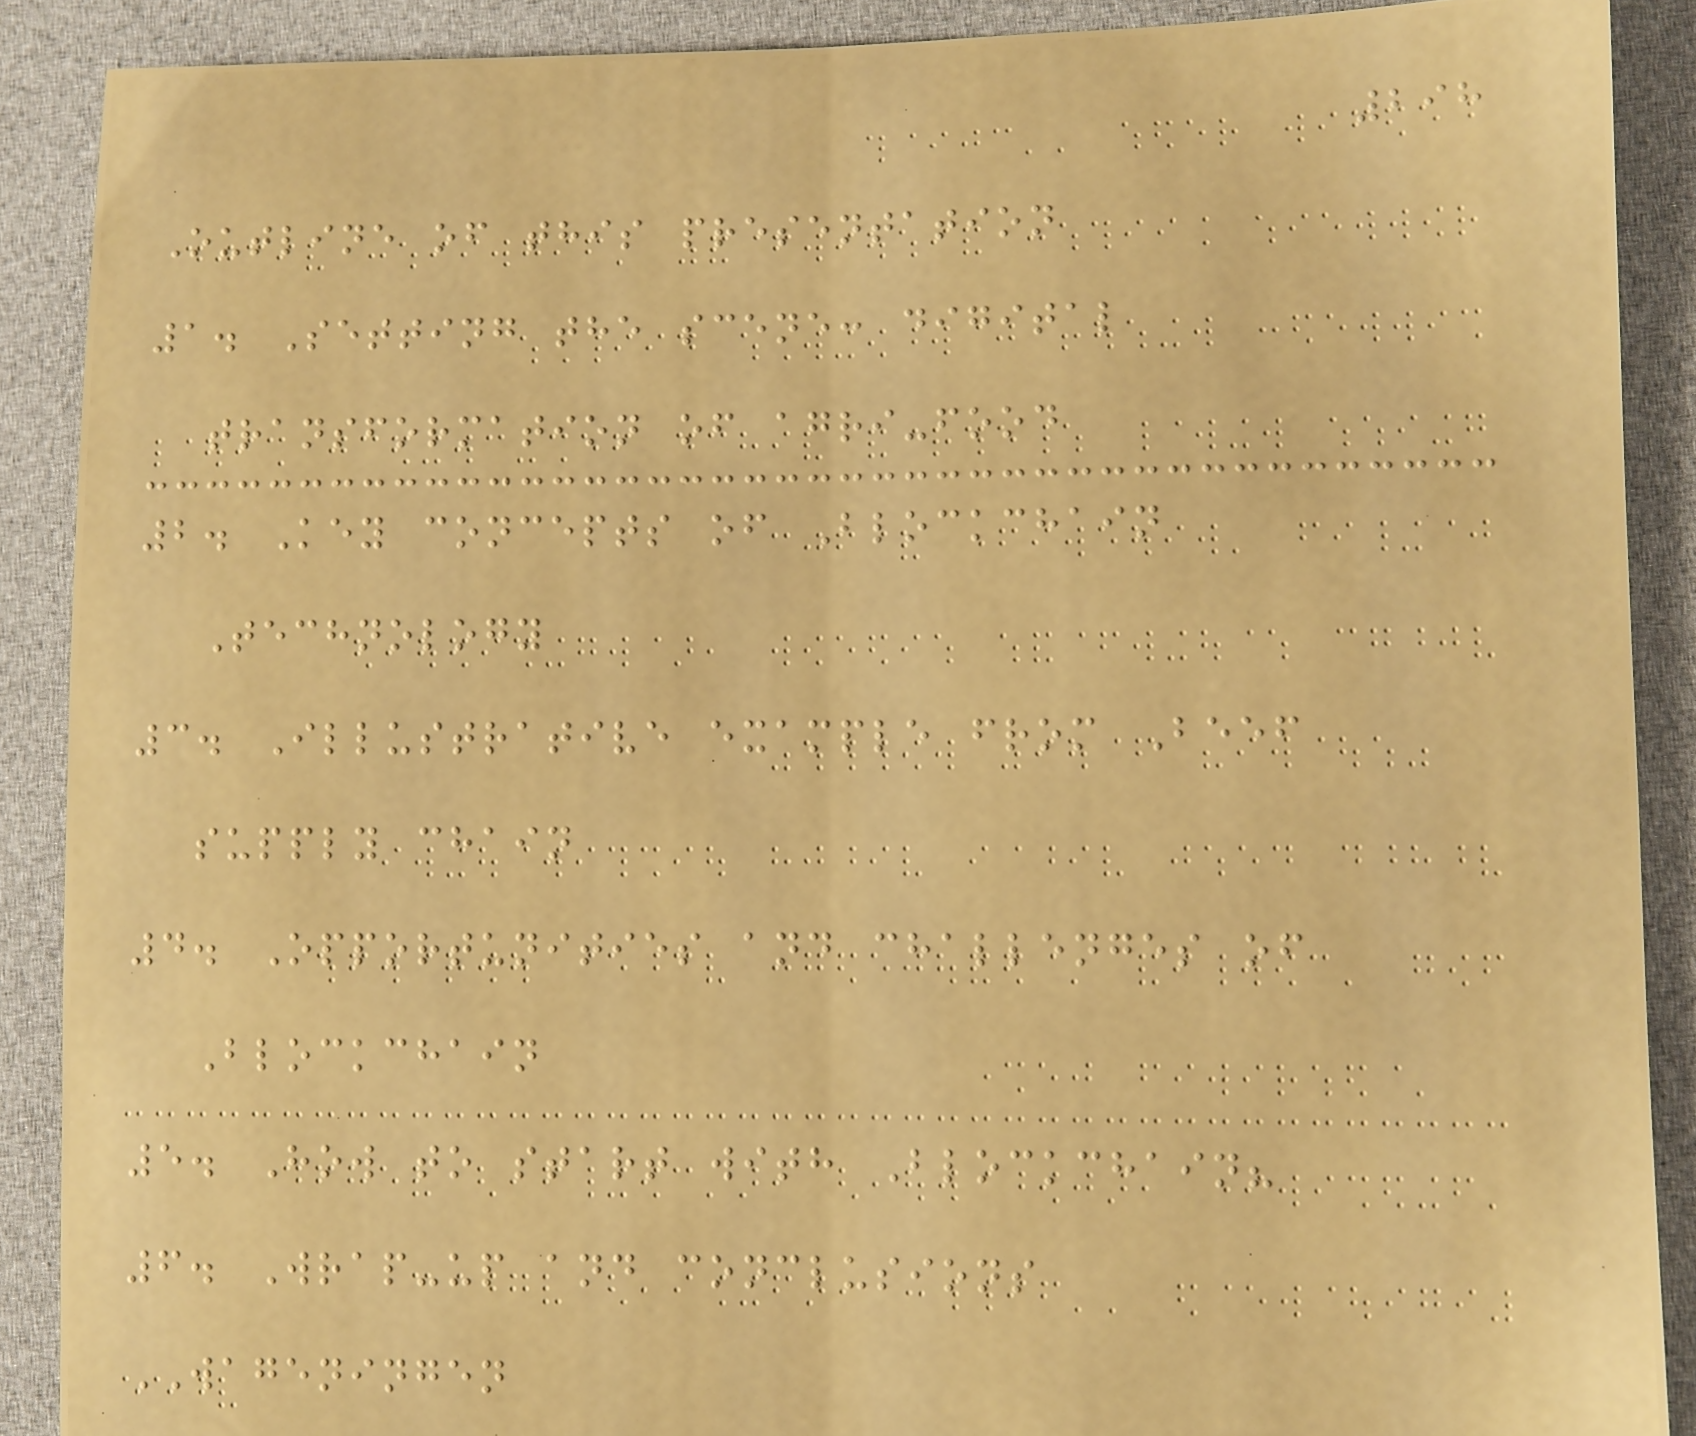298
Outline of this presentation
1. Setting the scene: digital
transformation of agri-food
2. Key concepts of Blockchain
Technology
3. Illustrative example from Beef
supply chain
4. Opportunities and challenges of
Blockchain
5. How to start with Blockchain?
6. Wrap-up and conclusions
WAGENINGEN
